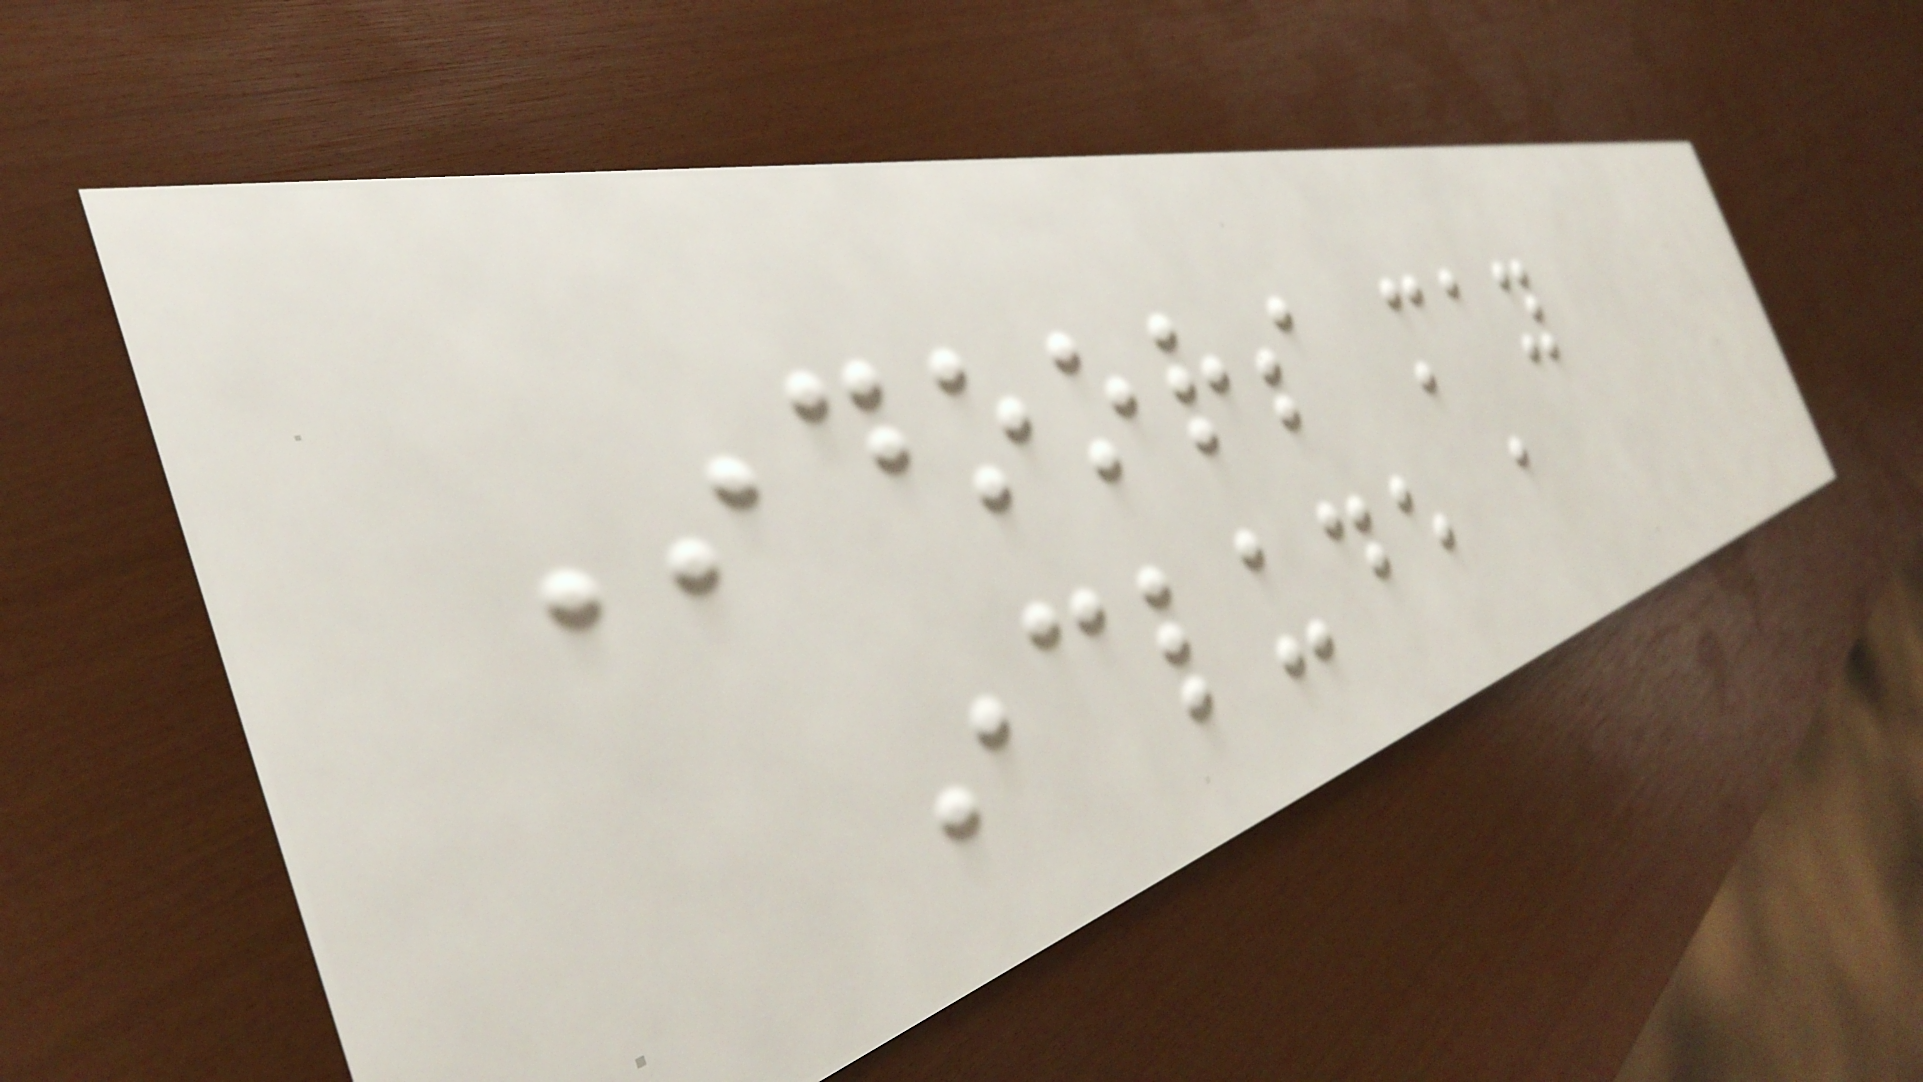Indoors may
include a
